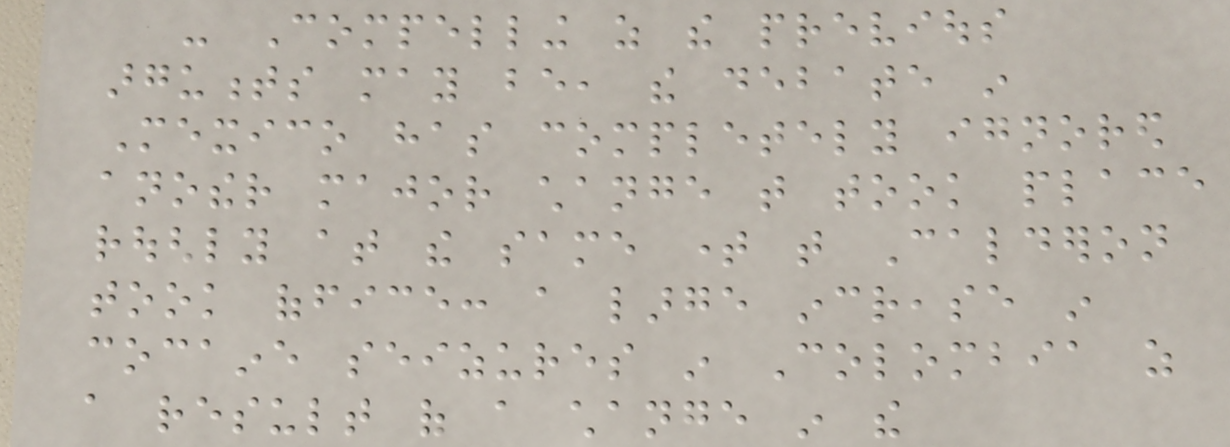- Compelling as the previous
arguments may be, the debate in
Mexico has completely ignored
another major change that took place
roughly at the same time that Calderon
took office: a large increase in
cocaine seizures in Colombia as
a result of a change in the
